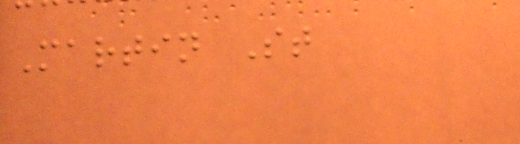Martin St
